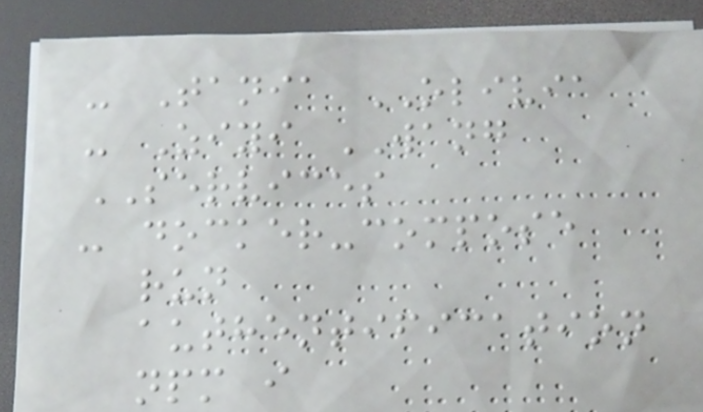- Tania OLIVIA
- Ziyi WANG
SERVICES
- docker-compose
run
authentification
npm i
